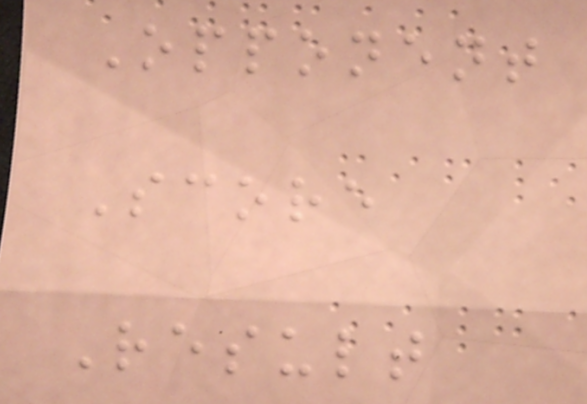Opponent
Score
Result
